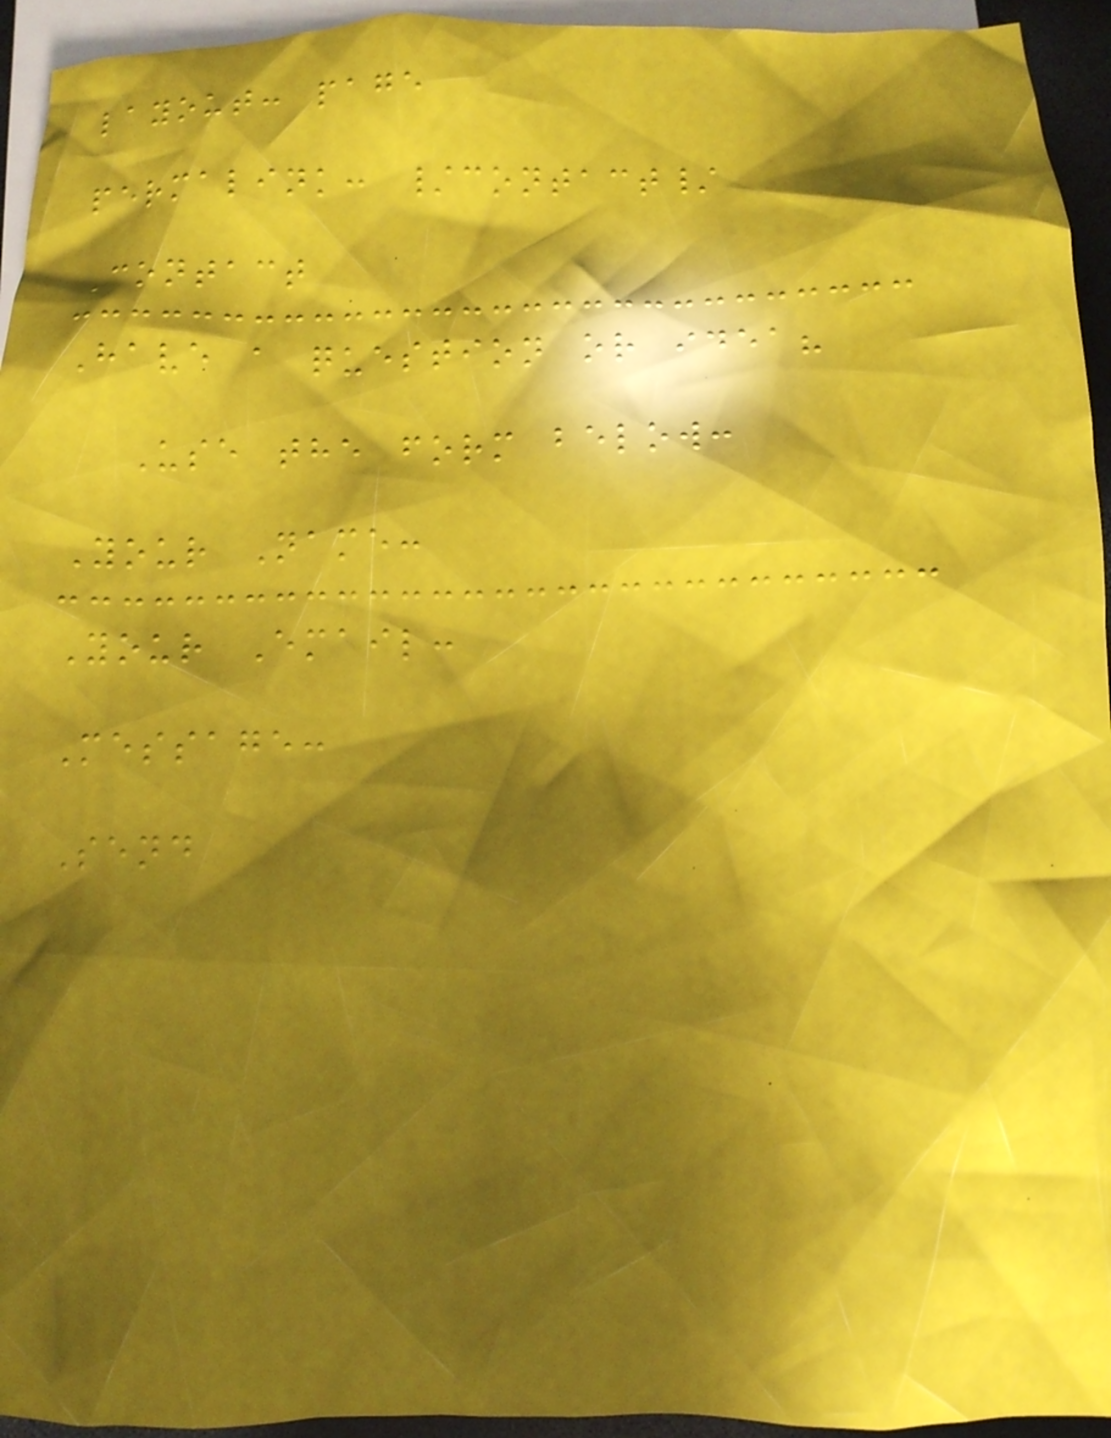layout: page
permalink: /contact/
Contact
Have a question or idea?
Use the form below:
Your Name:
Your Email:
Message:
Send
